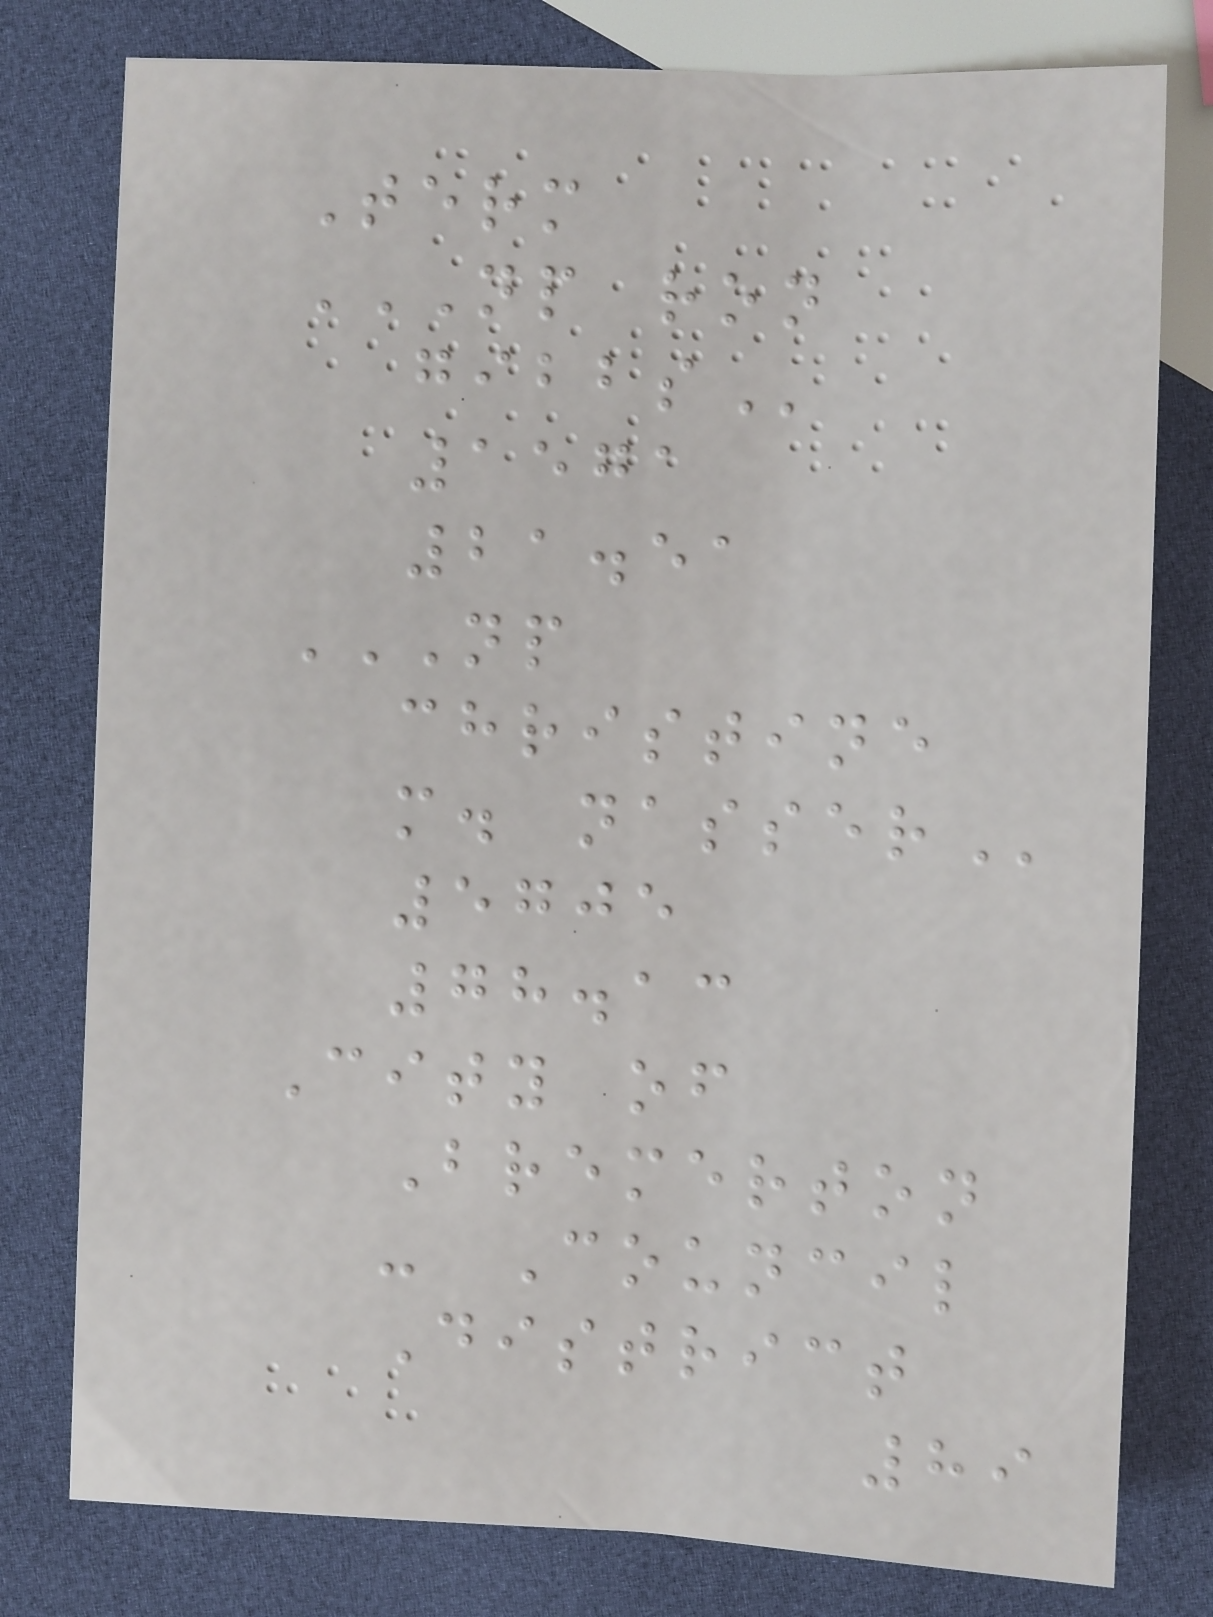Term
NP RON
GIBBS
1571
21.51
NP
CHRISTINE
M. NASSER
5705
78.13
City of
Bremerton
- Council
District
89
